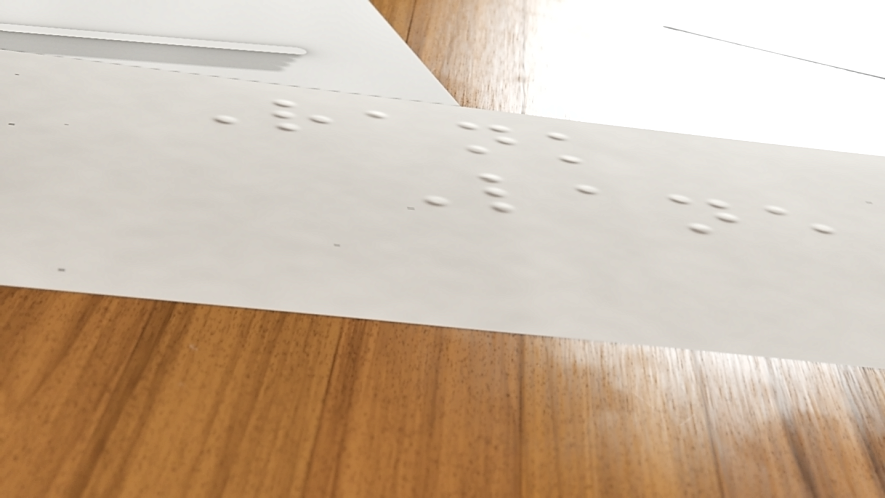Rank
Lane
